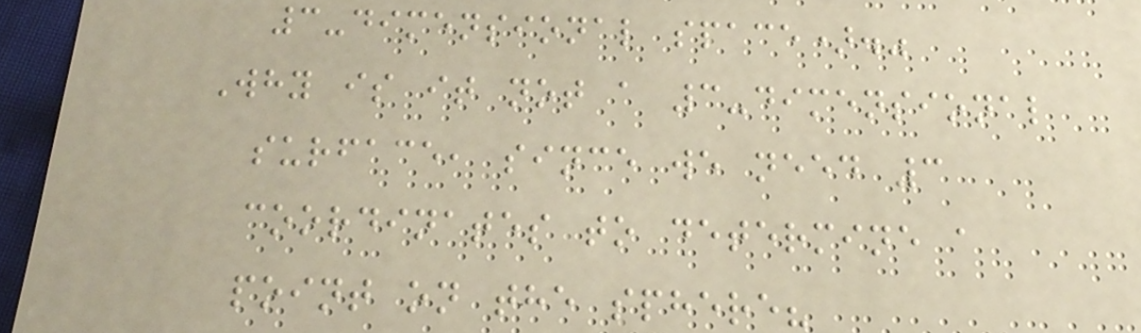3-dimensional space)."
Why is it not a 3-dimensional
surface, since we need 3
coordinates to determine a
point on the sphere?
